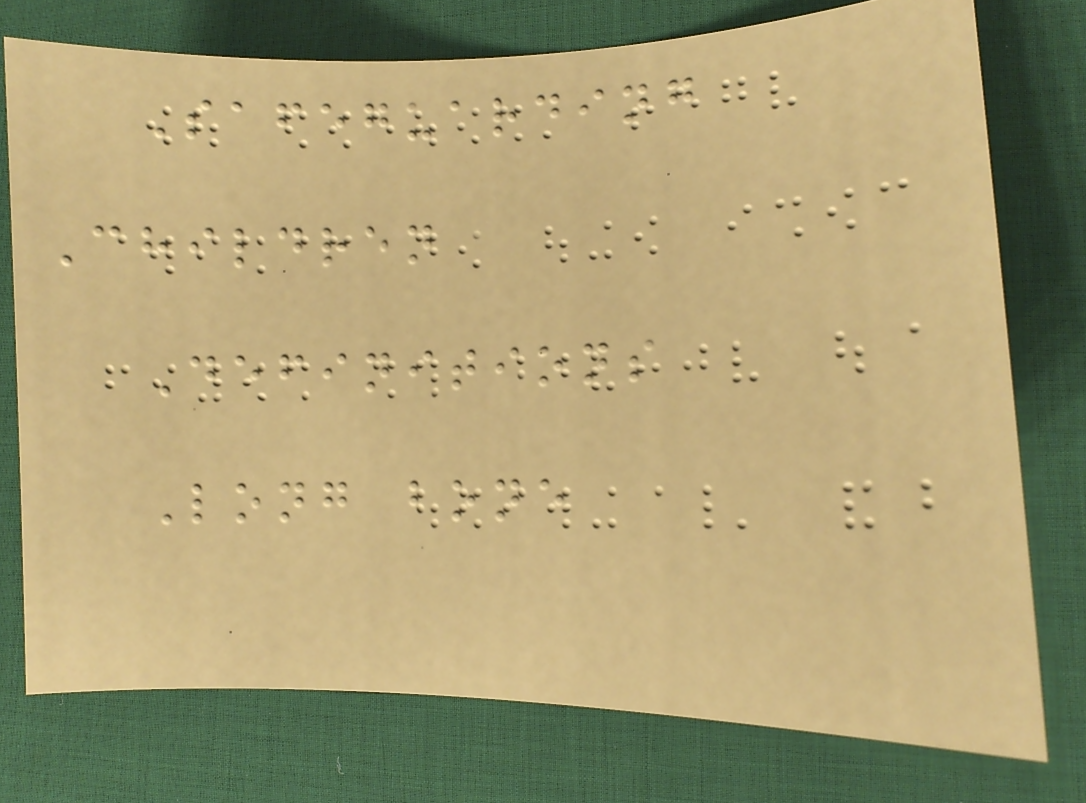Safeguarding
Children
Definitions
Long bone
